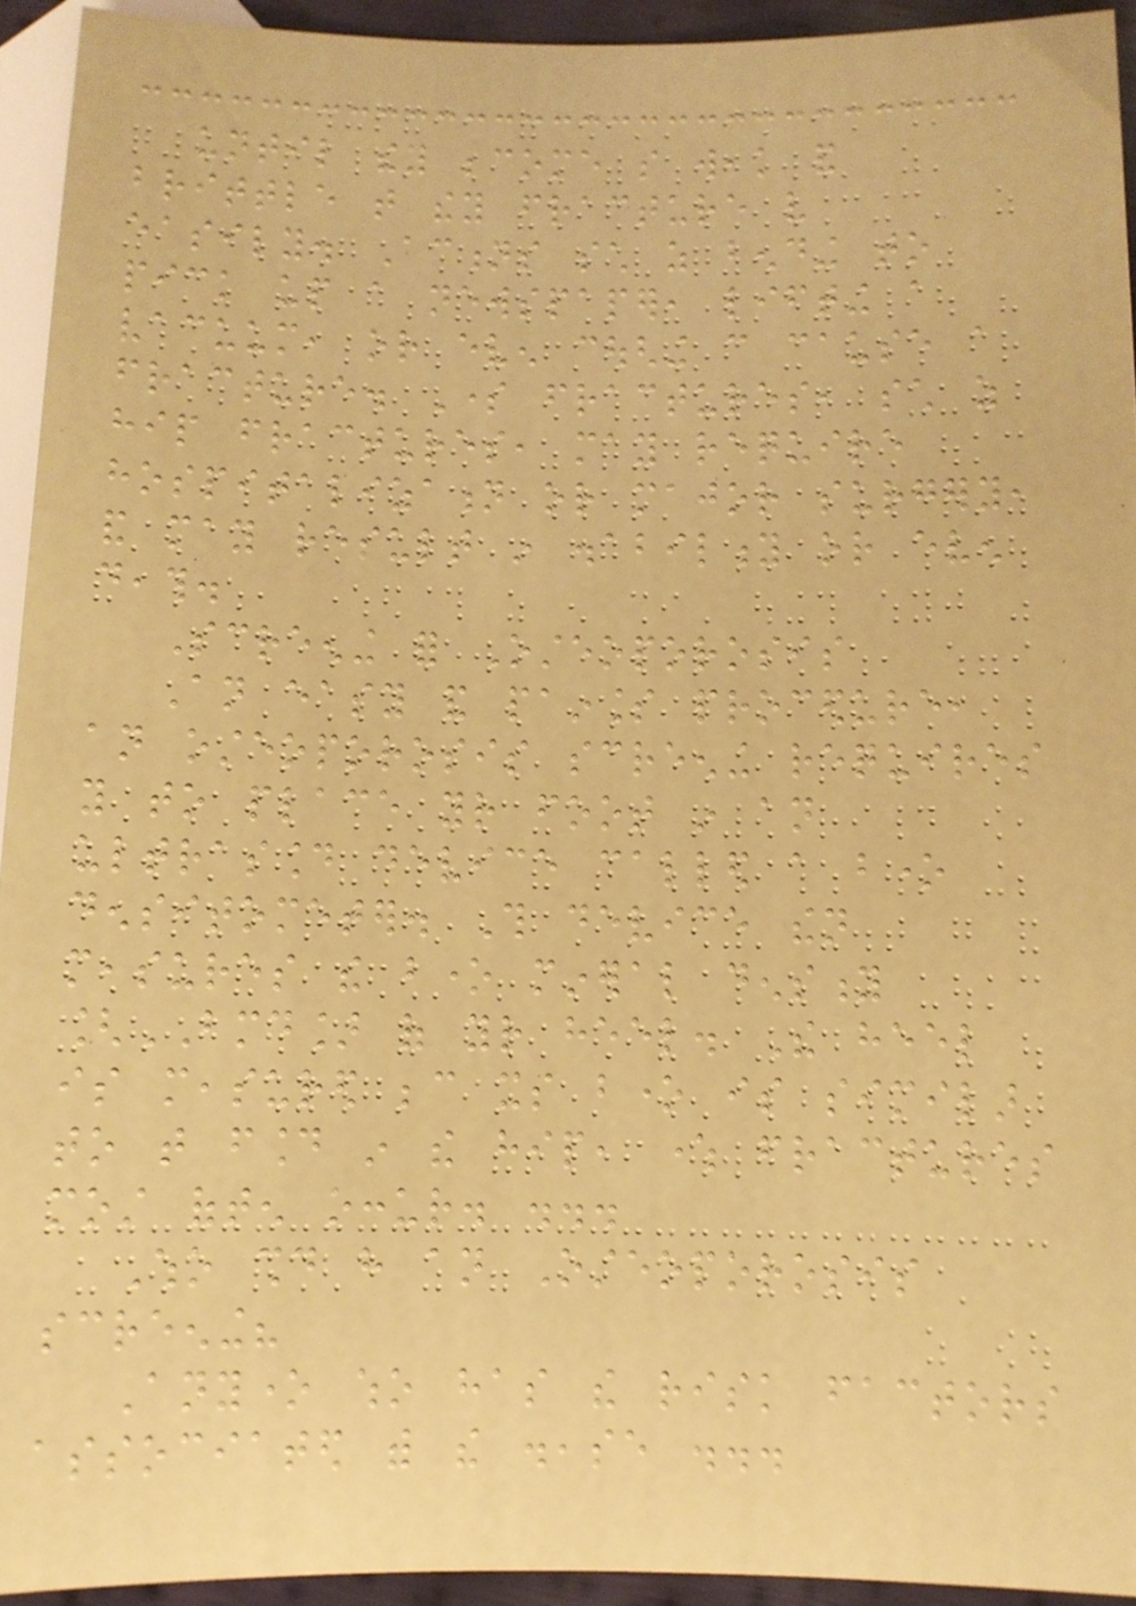until they become so weak and
brittle that they fracture very
easily. Actions such as bending to
pick up a newspaper, lifting a
vacuum, or even coughing can cause a
fracture. Some fractures, such as
hip fractures, may require
hospitalization or major surgery,
and may result in disability or even
death.
Screening for Osteoporosis
An easy and painless procedure,
an osteoporosis screening requires
you to place your foot in an
ultrasound device called a bone
densitometer. This device then
measures the bone mineral density
[BMD] of your heel. The heel
is measured because its bone is similar
to that found in the hip, where fractures
most often occur. ...
Who should have an Osteoporosis
screening?
Anyone who has the risk factors
associated with the disease ...
